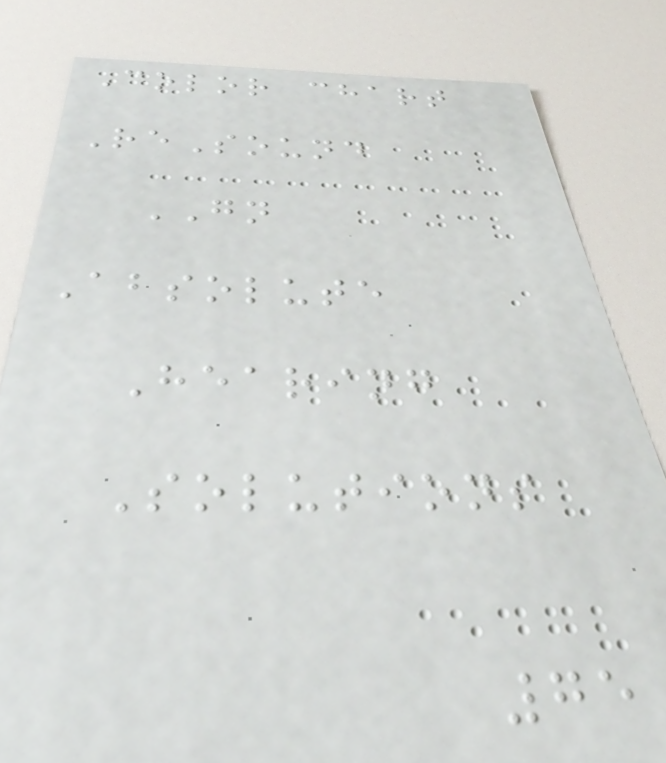Color chart
ReSound
GN
Absolute
Hearing
Solutions
75
